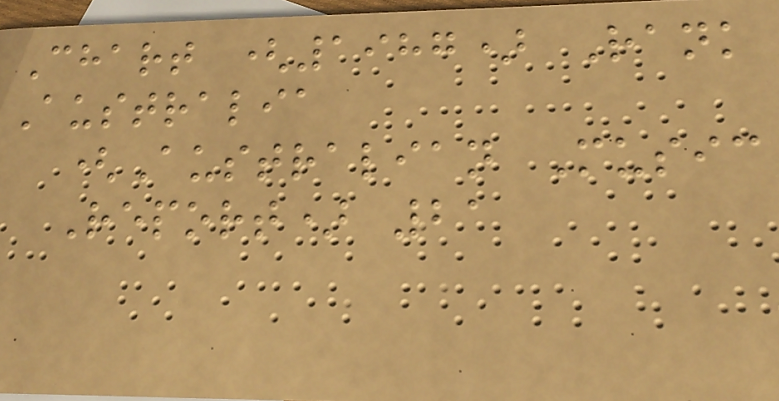Chart (1987) Rank
Australia
(Australian Music
Report) 21
